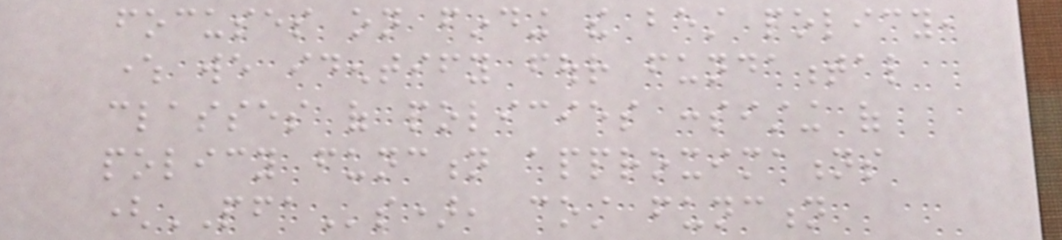focuses on finding the best policy,
where we identify four fundamental
classes of policies consisting of
policy function approximations
(PFAs), cost function
